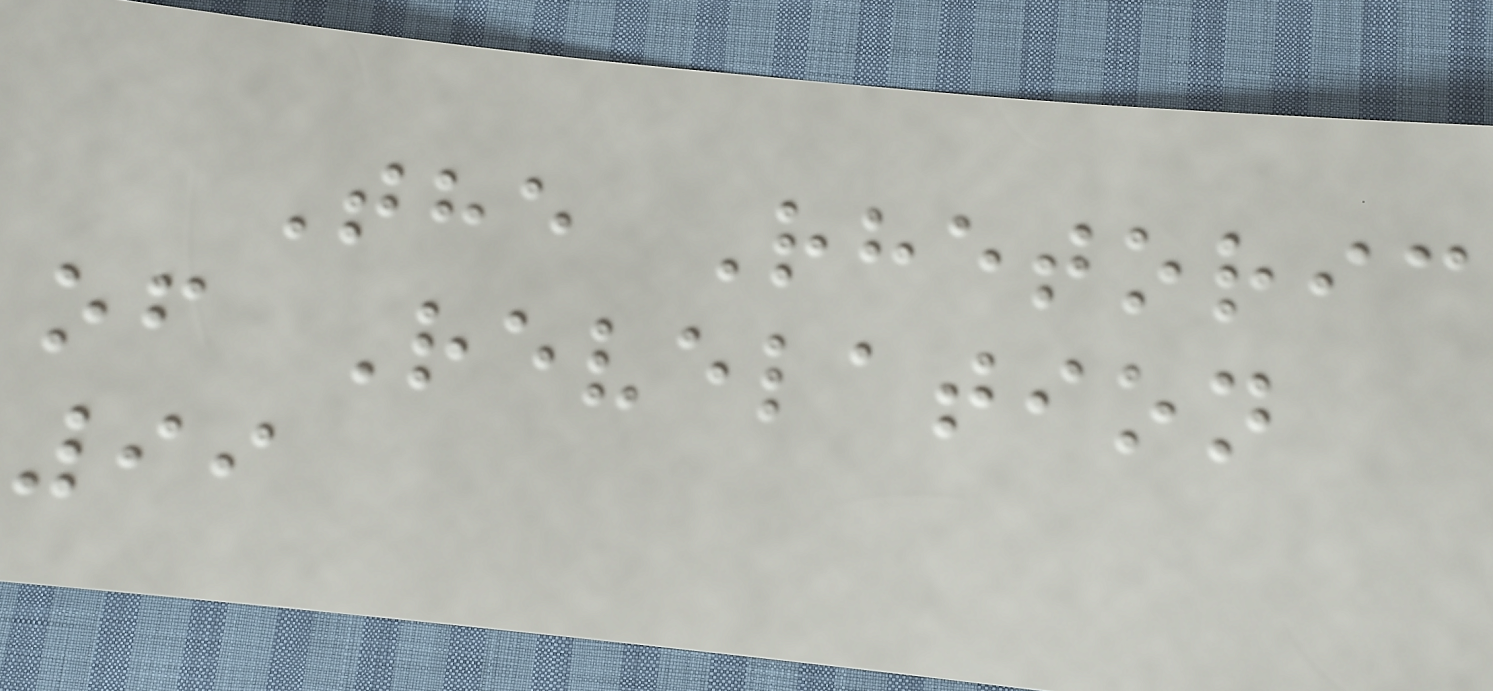The Rhetoric
of Revelation
99
